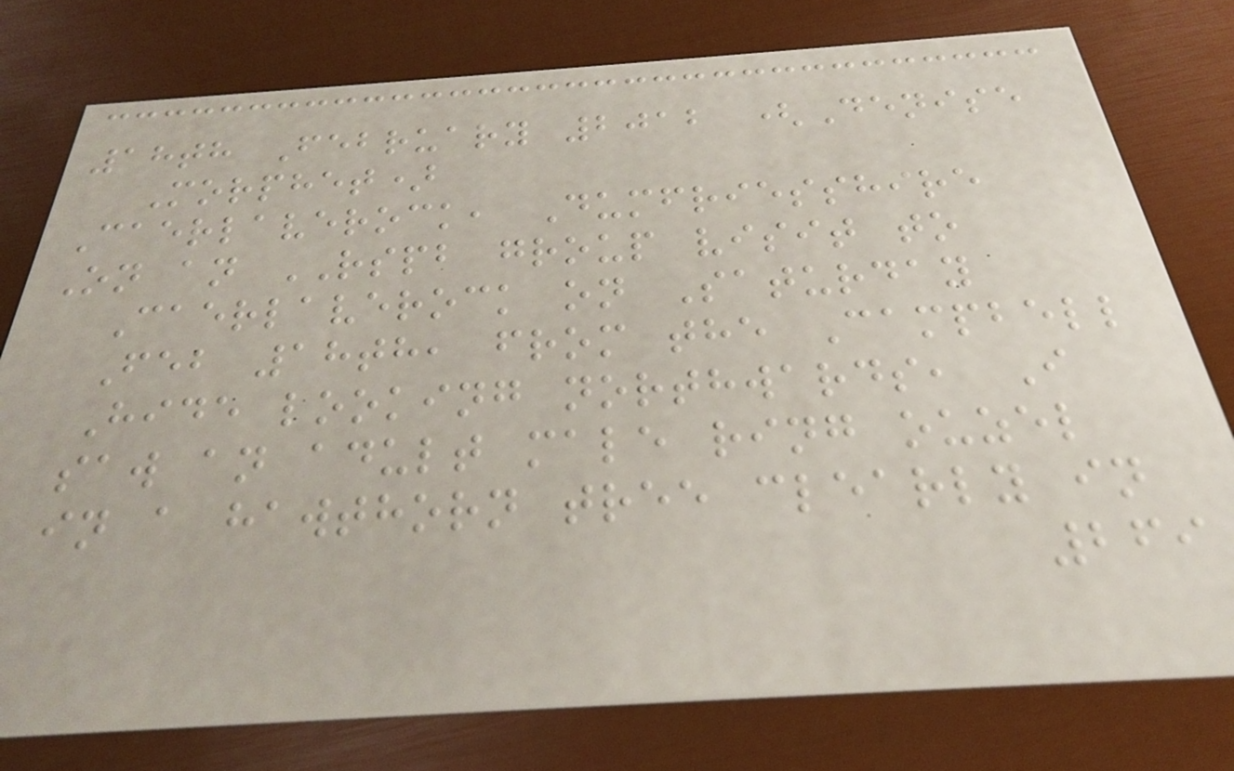18th February 2012 (Denise
Morphet)
Caerlaverock, Dumfriesshire
On an RSPB group visit to
Caerlaverock on Saturday
Feb 18th, from the Campbell
Hide looking northwards, I
saw an adult male ring ouzel
in a hawthorn tree clearly in
269
